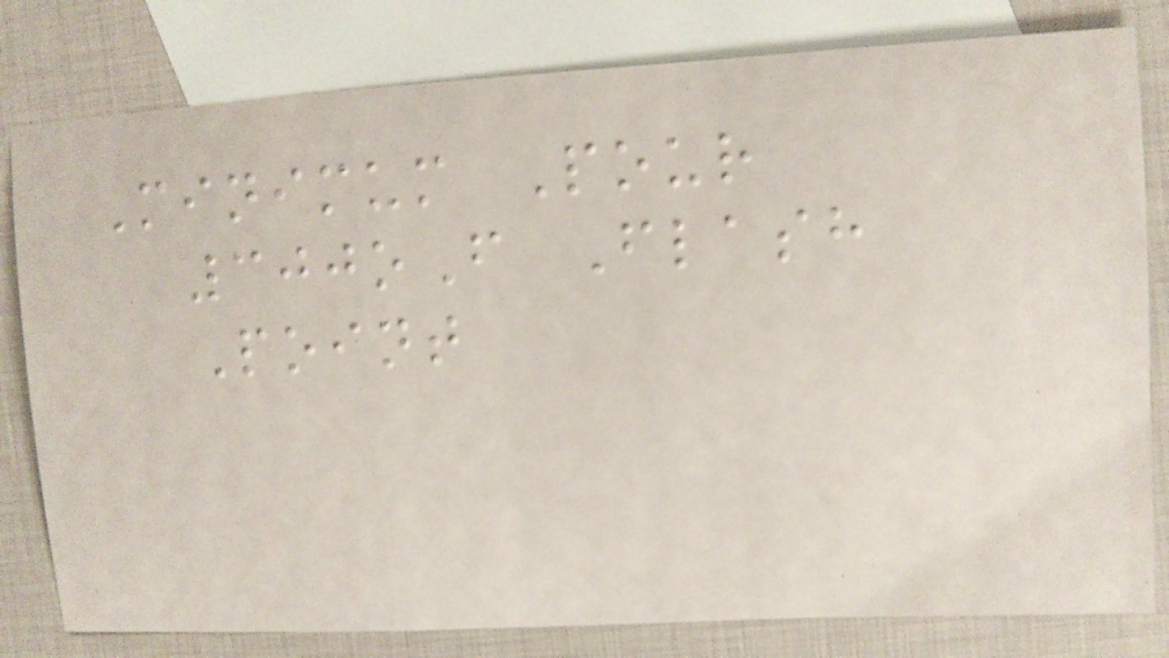Minimum Pour
300oF Flash
Point
